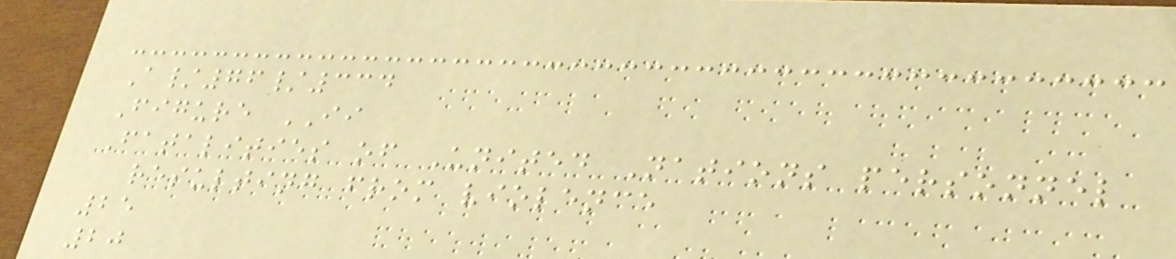A/76/334
Figure II
Fatalities of United Nations personnel
resulting from violence
25
20
